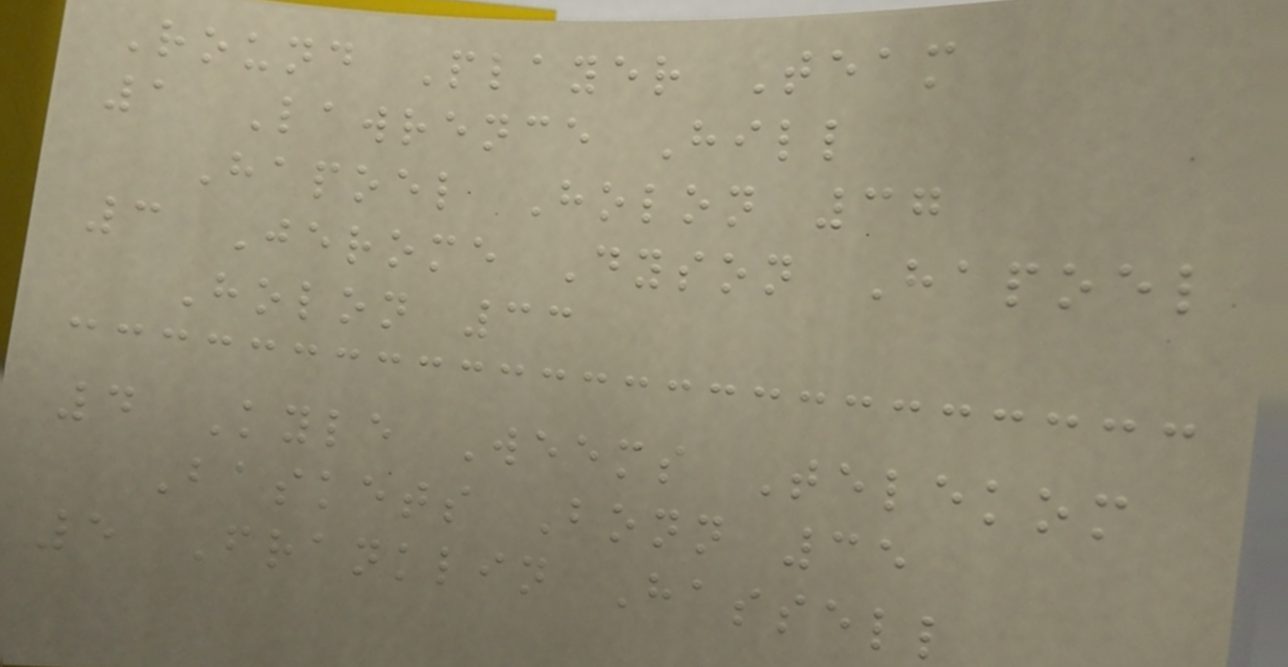Round Player Team
1 Lawrence Hill
Hapoel Holon 37
3 Jerome Dyson Hapoel
Holon 33
4 Kyle Weems Telekom
Baskets Bonn 35
5 Franklin Hassell
